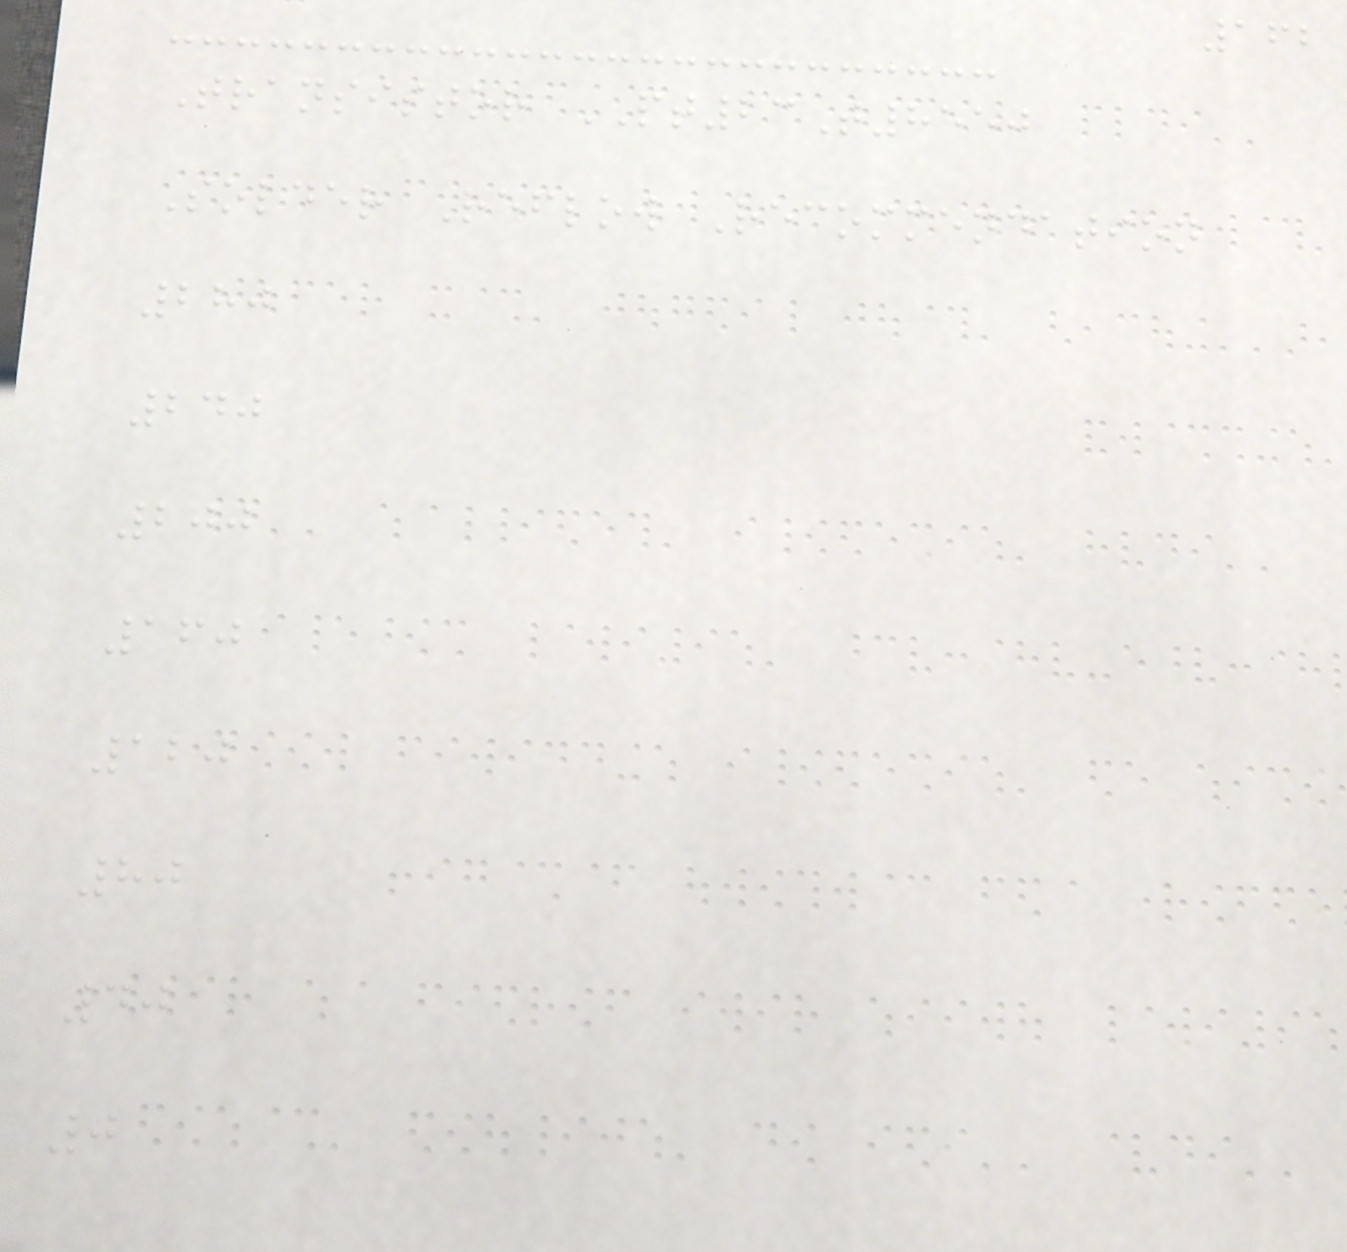162
Transistor PT23T8550
Solder Reflow Recommendation
280
240
200
160
120
80
40
0
